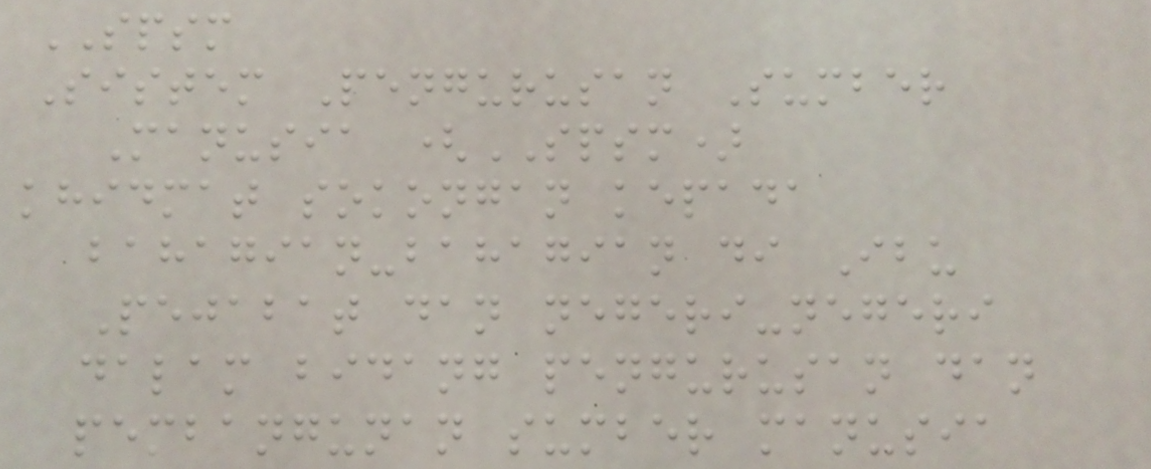SPSM
Sistem Pengurusan Sumber
Manusia (SPSM)
khidmat sokongan kepada
bahagian-bahagian di Ibu
Pejabat dan negeri-negeri
dalam bidang pengurusan dan
pembangunan sumber manusia
